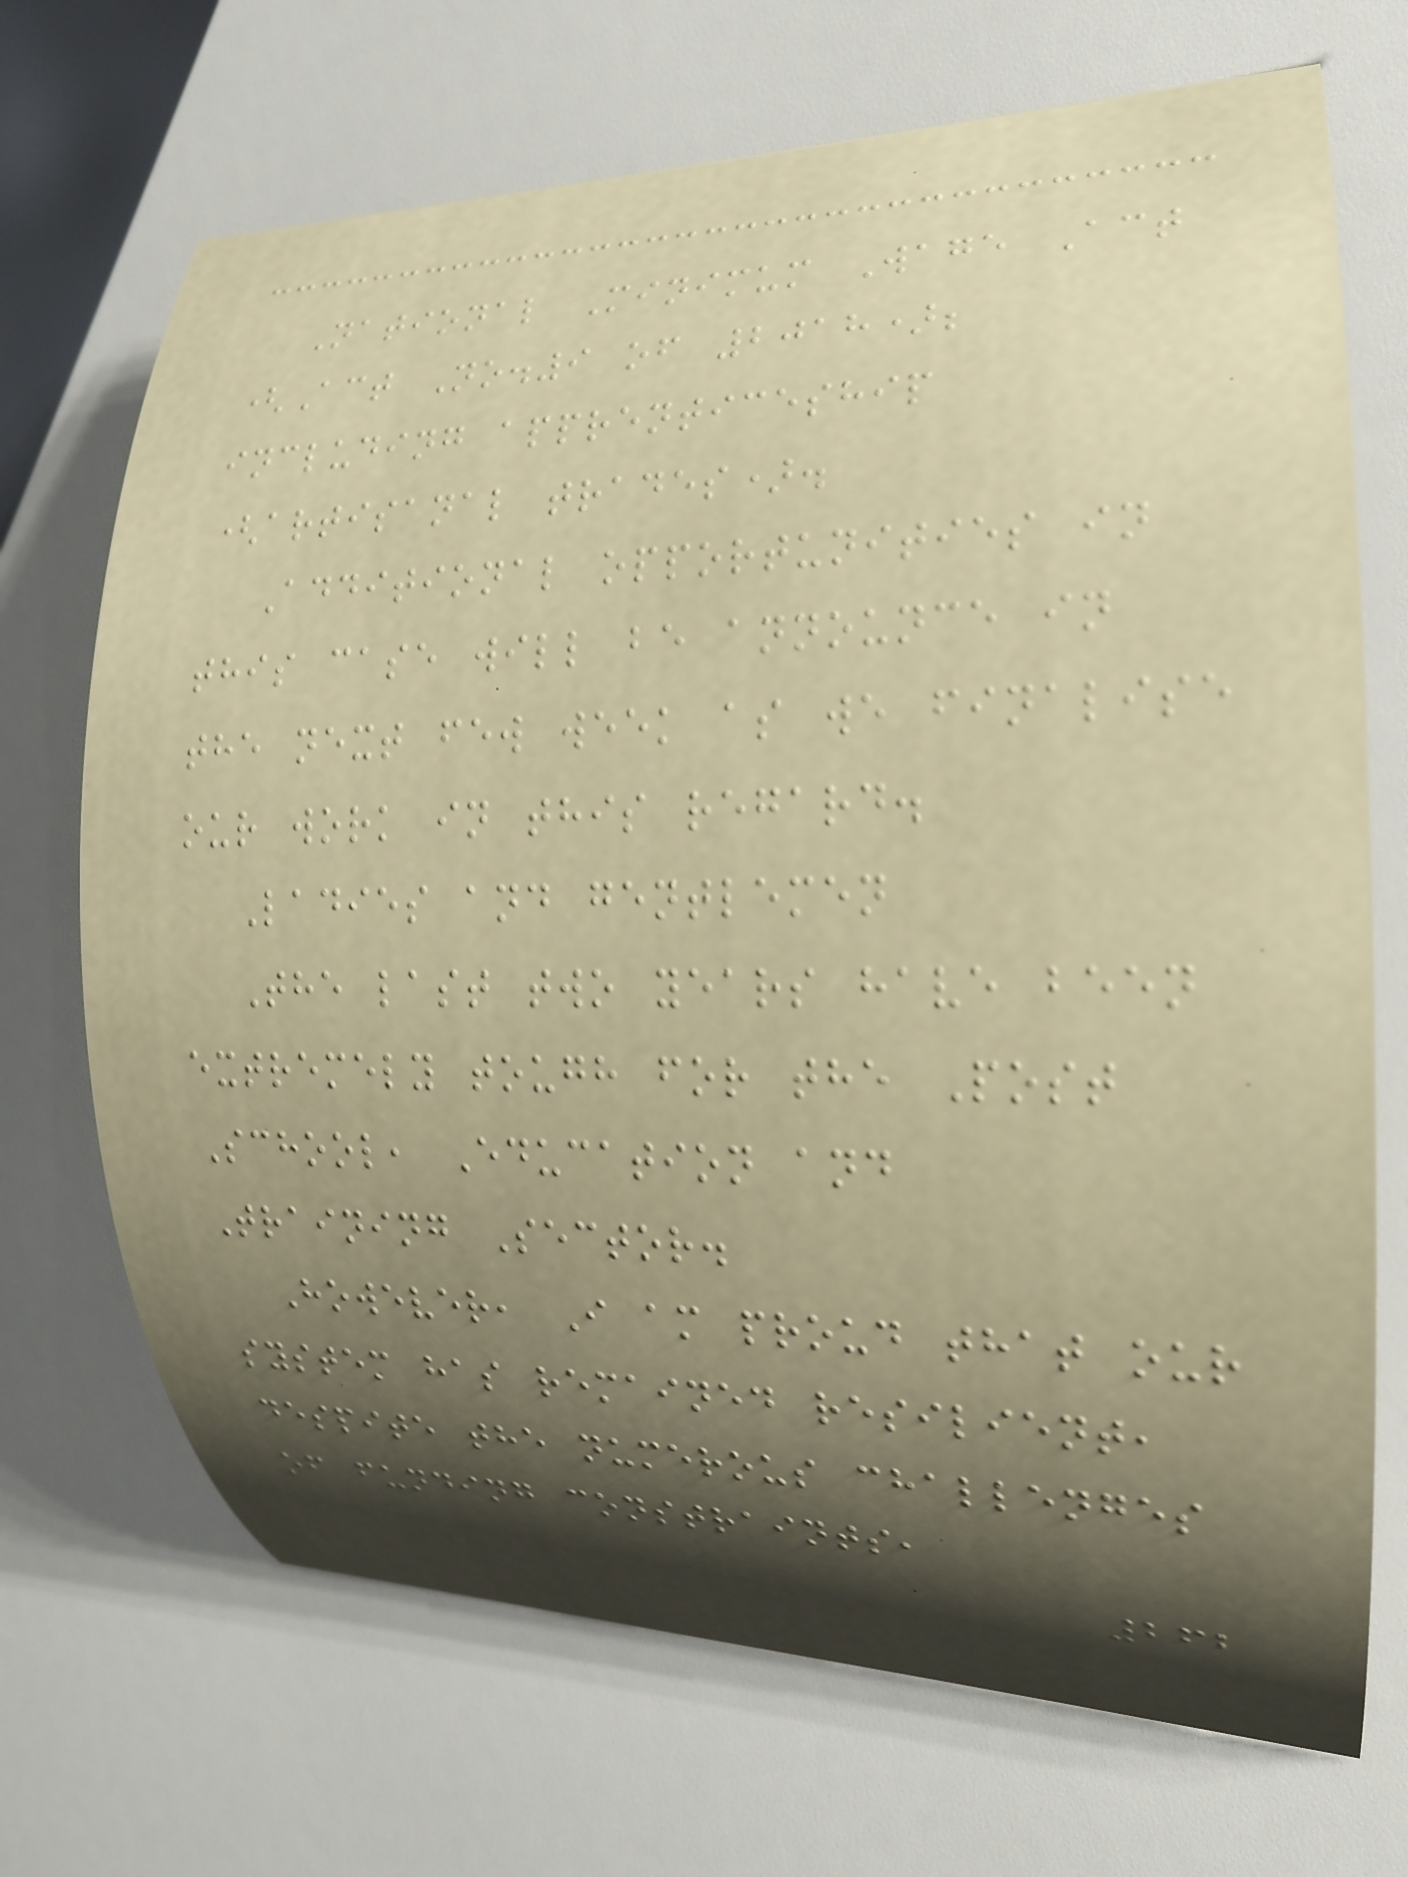National Minimum Wage Act
(Act No.9 of 2018);
including apprenticeship
(artisanal trades).
Additional opportunities in
this case will be announce in
the next few week as we finalise
our work in this regard.
Ladies and gentlemen
The last two years have been
extremely tough for the Post
School, Education and
Training Sector.
However, I am proud that our
system has remained resilient,
despite the numerous challenges
of funding constraints,
262
